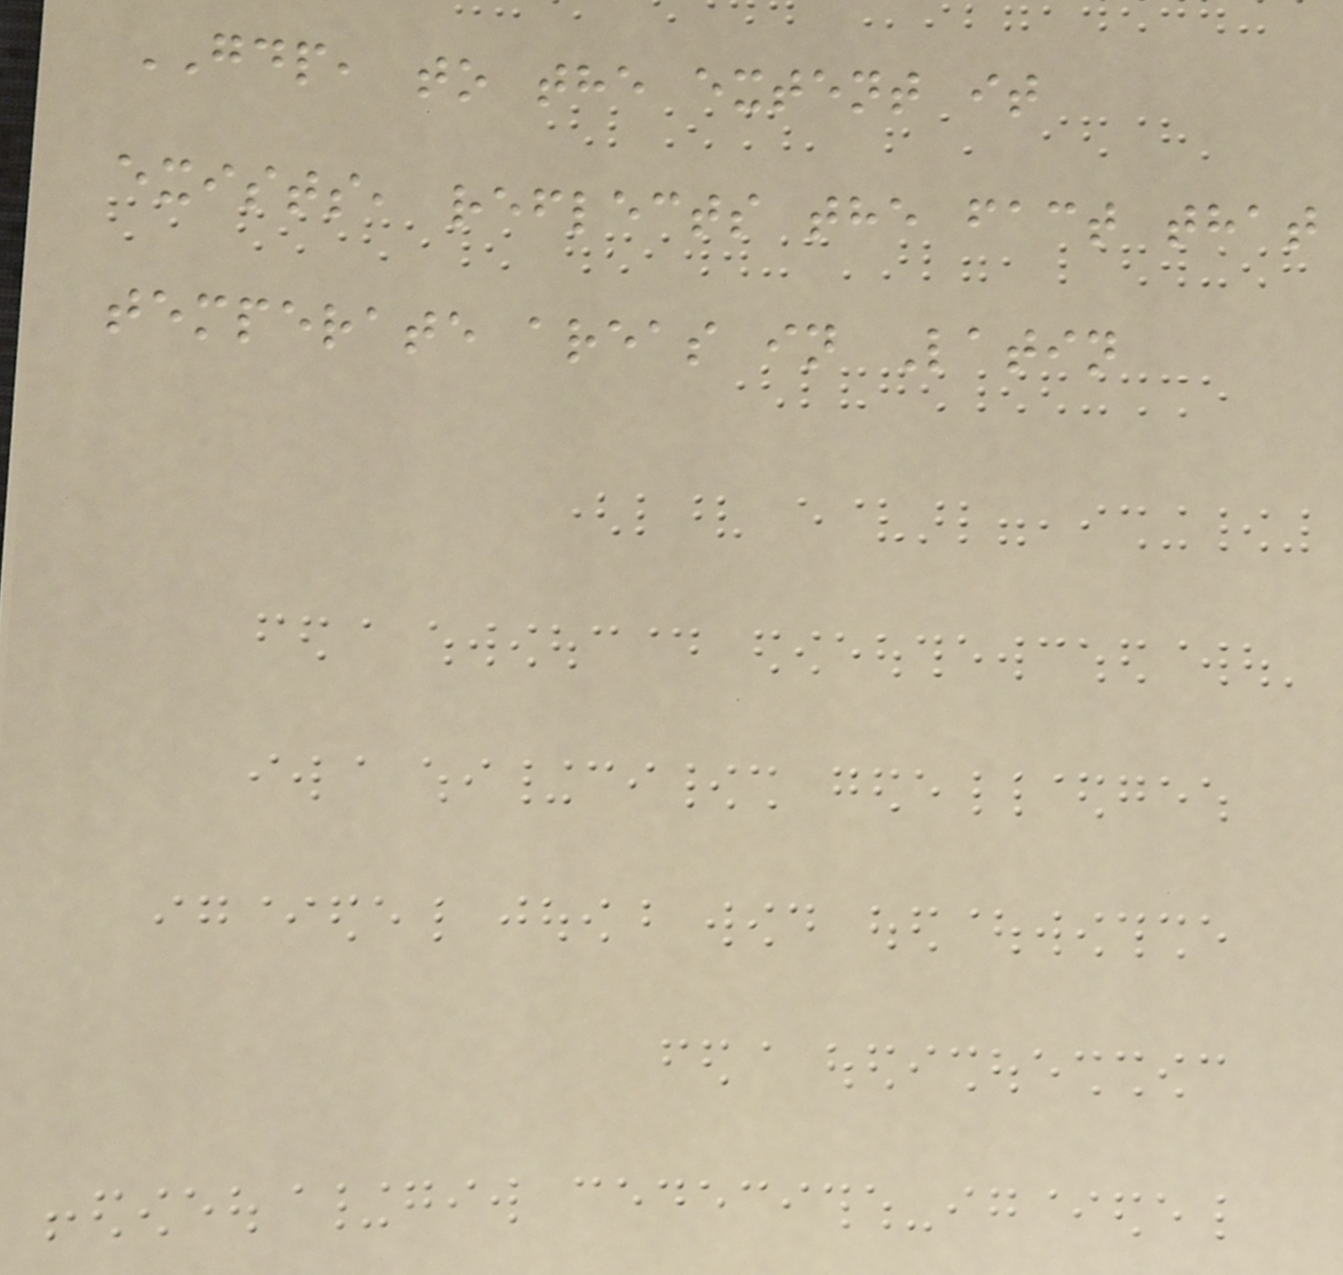GDP, to the extent it
exists, reflects the fact that
temperate areas in Latin
